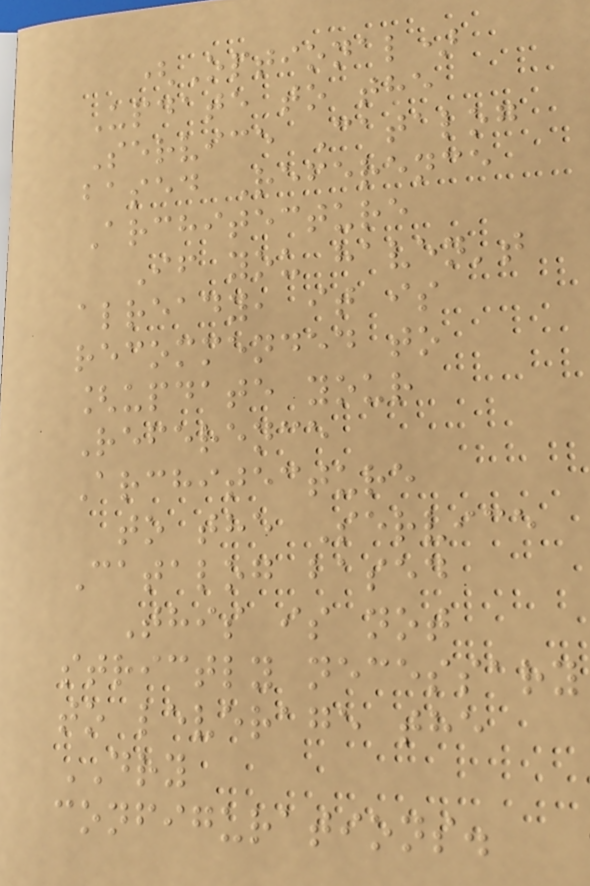(Optional)
Update to the
Service Catalog
based Reference
Architecture
If you haven't
already, it is
recommended to
[update your
Reference
Architecture
to the Service
Catalog based
This is not
strictly necessary
to leverage the
DRY
configurations.
